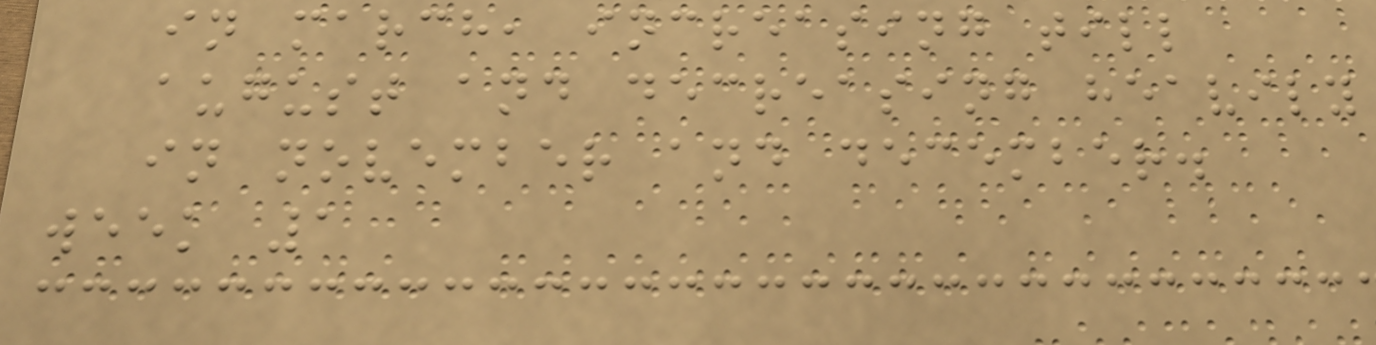in march, increasing till
august and decreasing heavily
in november and december.
week 1
